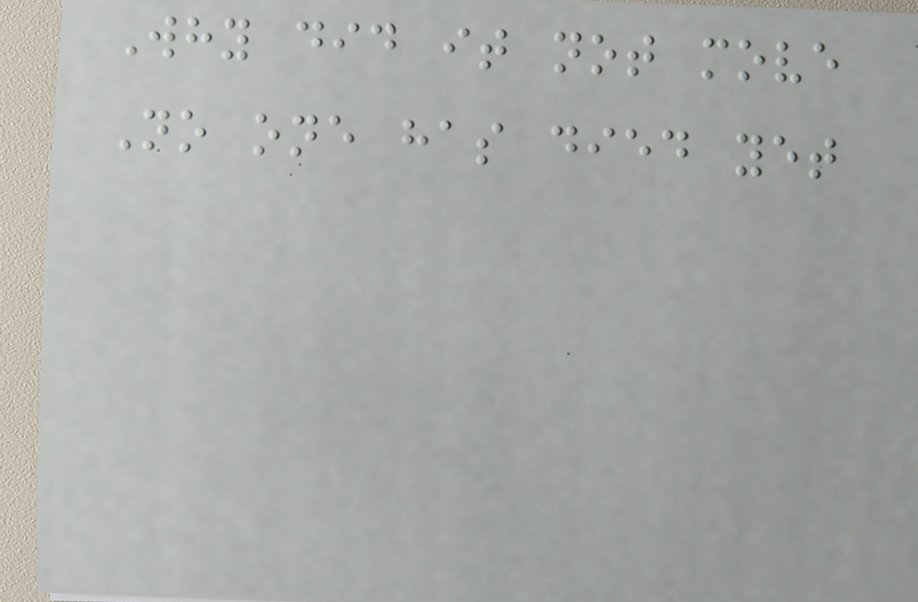Why did it not move
No one has died yet
